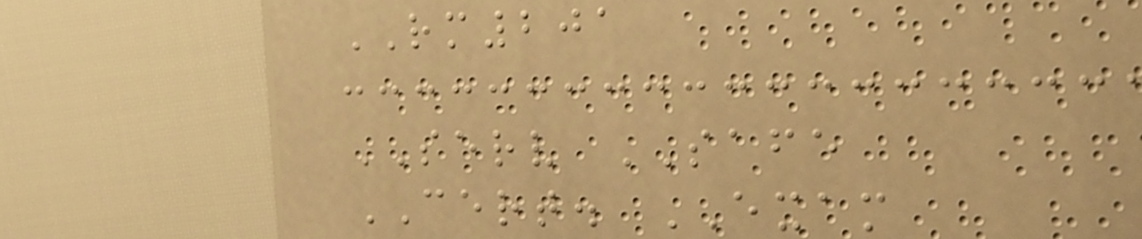RM201
SERV SAFE
CERT. EXAM
